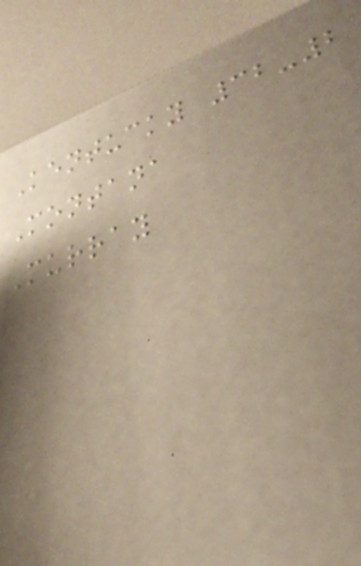Kentucky 32-2
Montana
Murray
